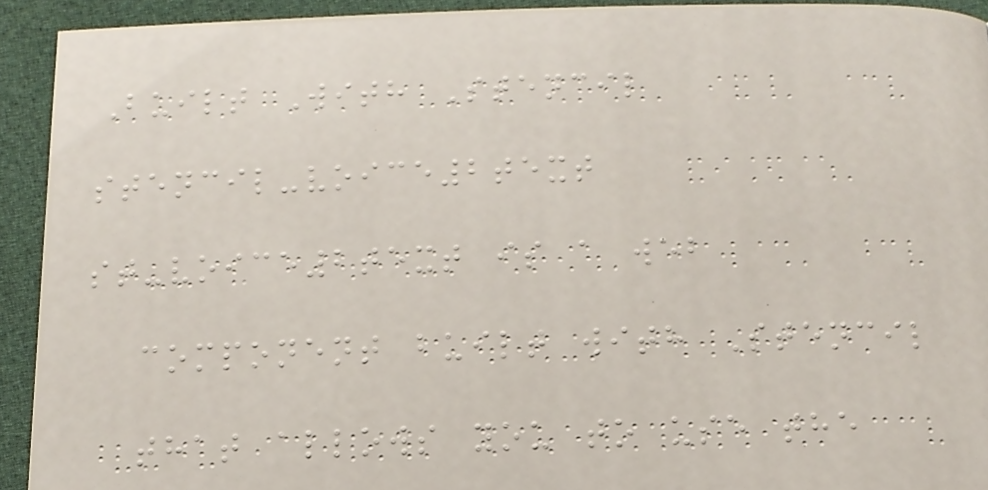Built With Stencil
stencil-voice2text
st-voice2text is a web
component built with Stencil
that allows you to use the
